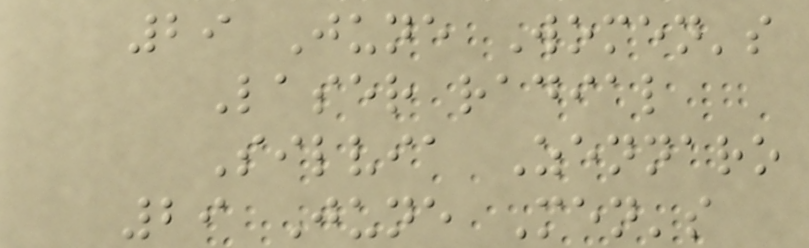29 June Women's
Laser radial
Silvia Zennaro
29 June Men's
